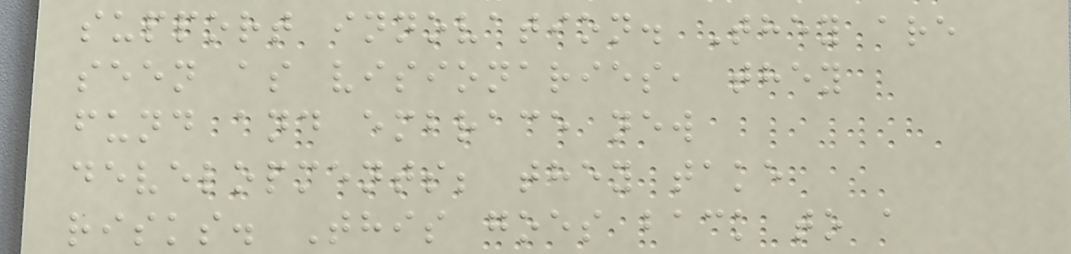support innovation. They are
seen as visionaries, they
fund and embrace new
developments; they take
risks. This goes back to a
